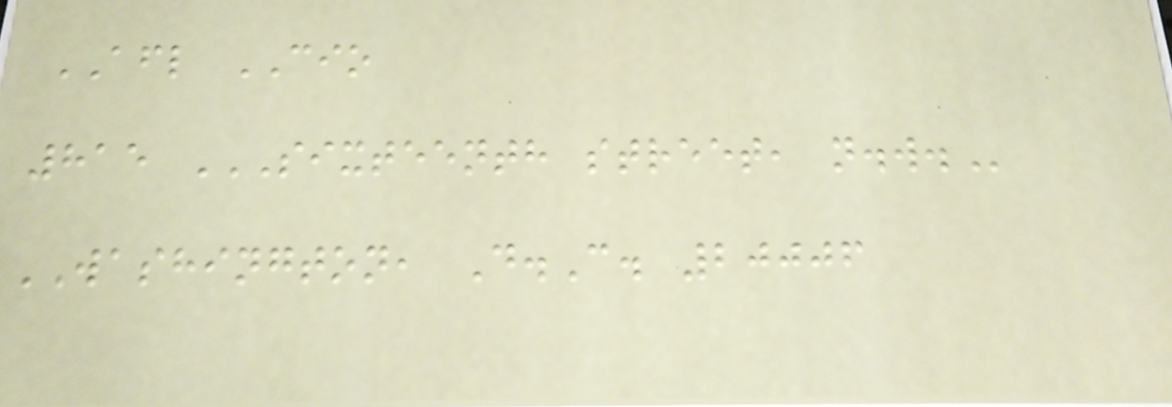AFL CIO
815 SIXTEENTH STREET, N.W.
WASHINGTON, D.C. 20006
